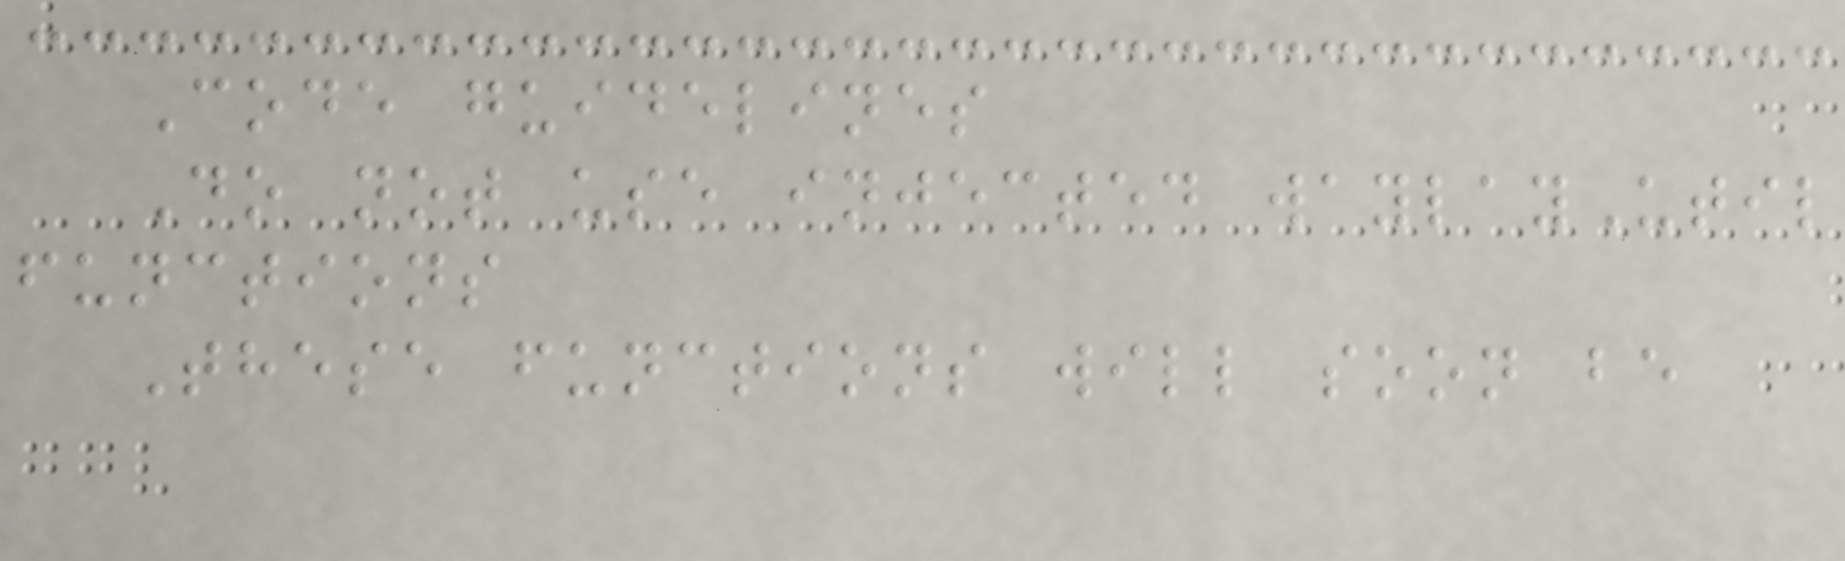Code guidelines
Do not use injected waylayUtil
functions
These functions will soon be
